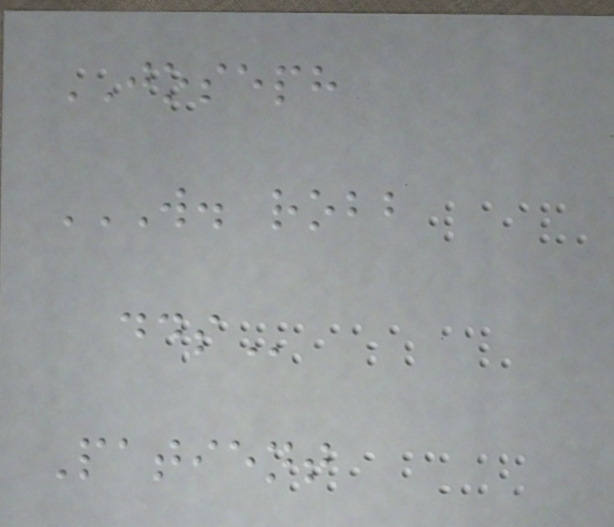JOSEPH
W. ROBB
DDS
Patient
